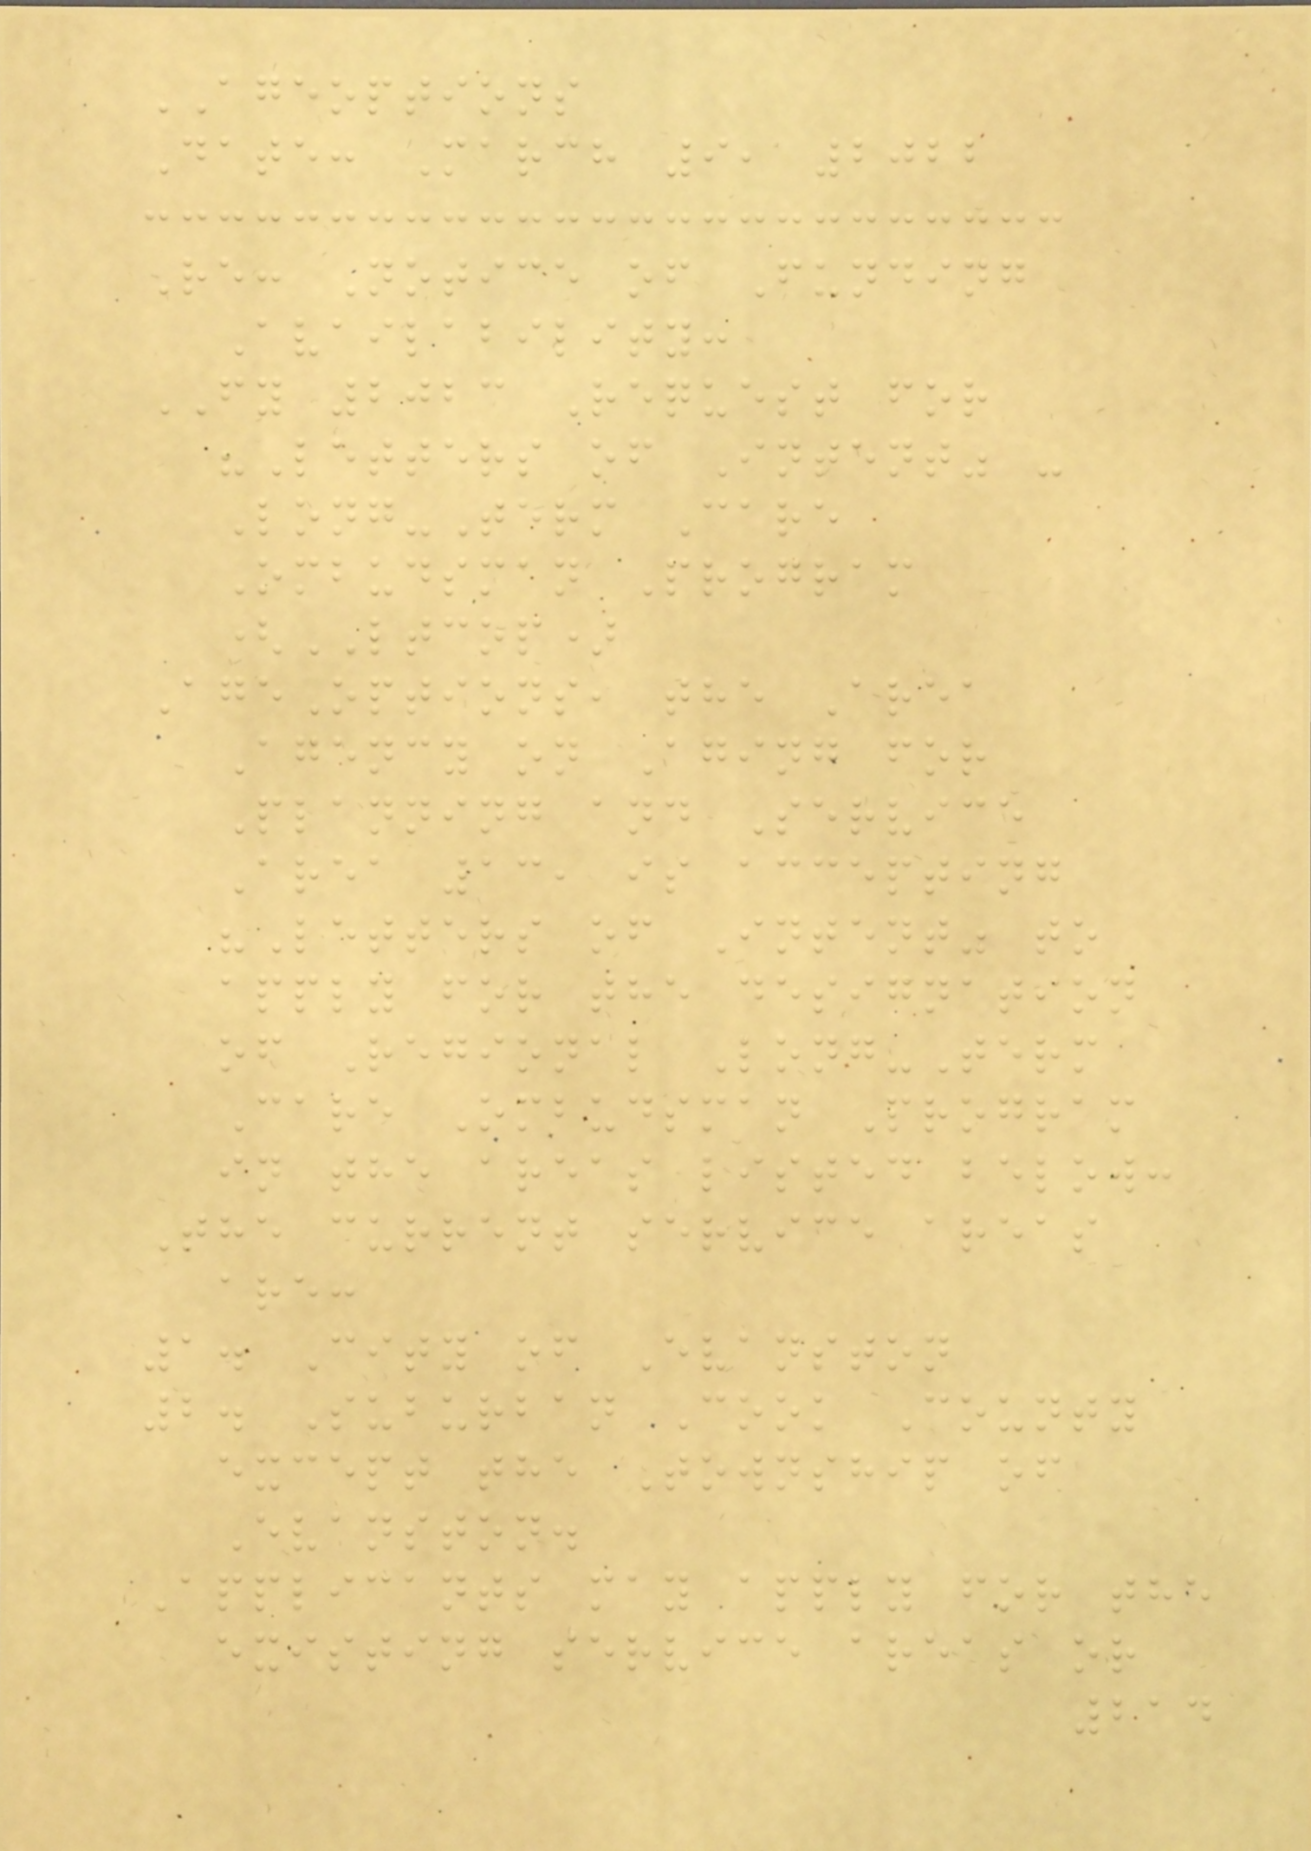AGEOPTIONS
Date: March 9, 2022
Re: Notice of Funding
Availability:
FY 2023 Request for
"Letters of Intent" -
Long-Term Care
Ombudsman Program
(LTCOP)
AgeOptions, the Area
Agency on Aging for
Planning and Service
Area 13, is accepting
"Letters of Intent" to
apply for the designation
of Regional Long-Term
Care Ombudsman Program
in the areas listed below:
The current service areas
are:
1. City of Evanston
2. Suburban Cook County
except the Township of
Evanston.
Applicants may apply for the
existing service areas or
214
